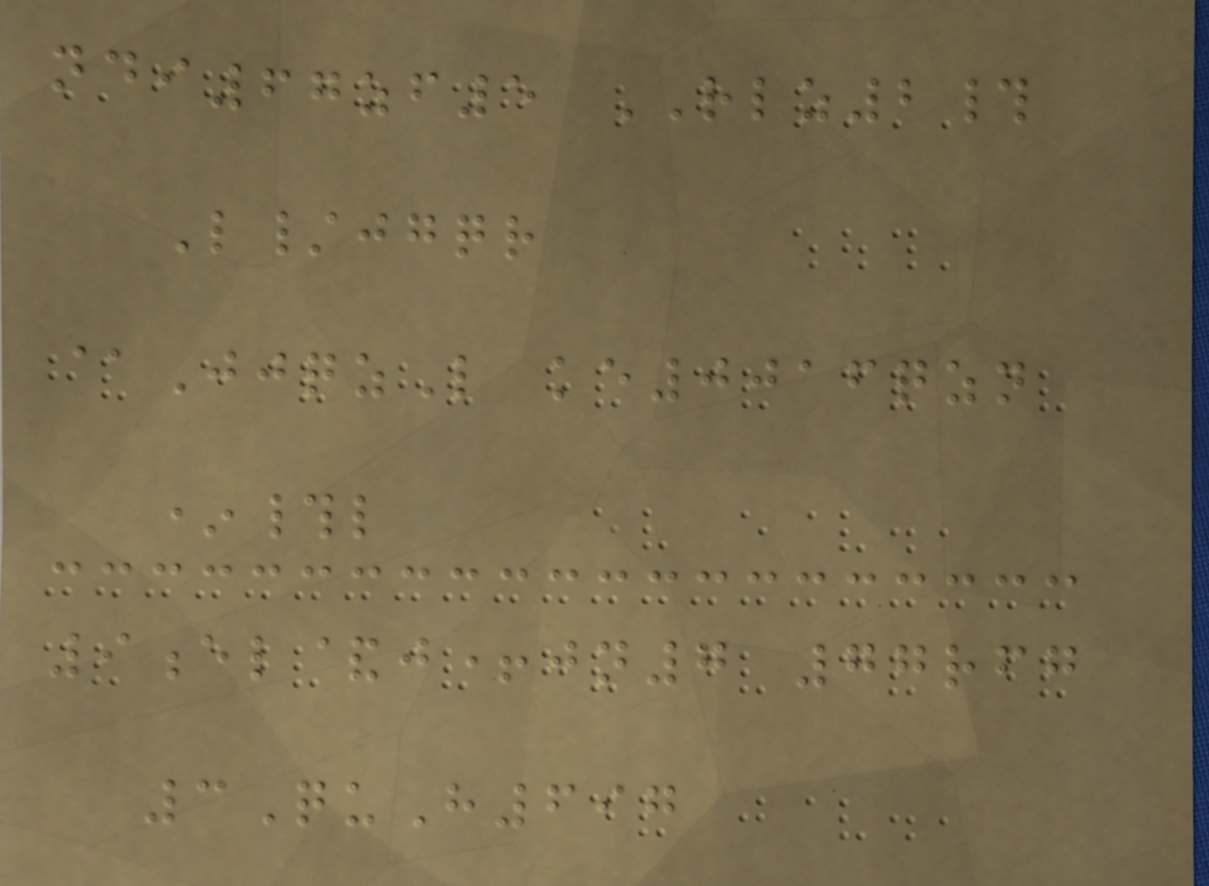ndi67zf5 RLZ2#
L/jgqr
@JjqzL ke0016qzn
*#l
9el&j+jn7 77rfg
3QuH697
